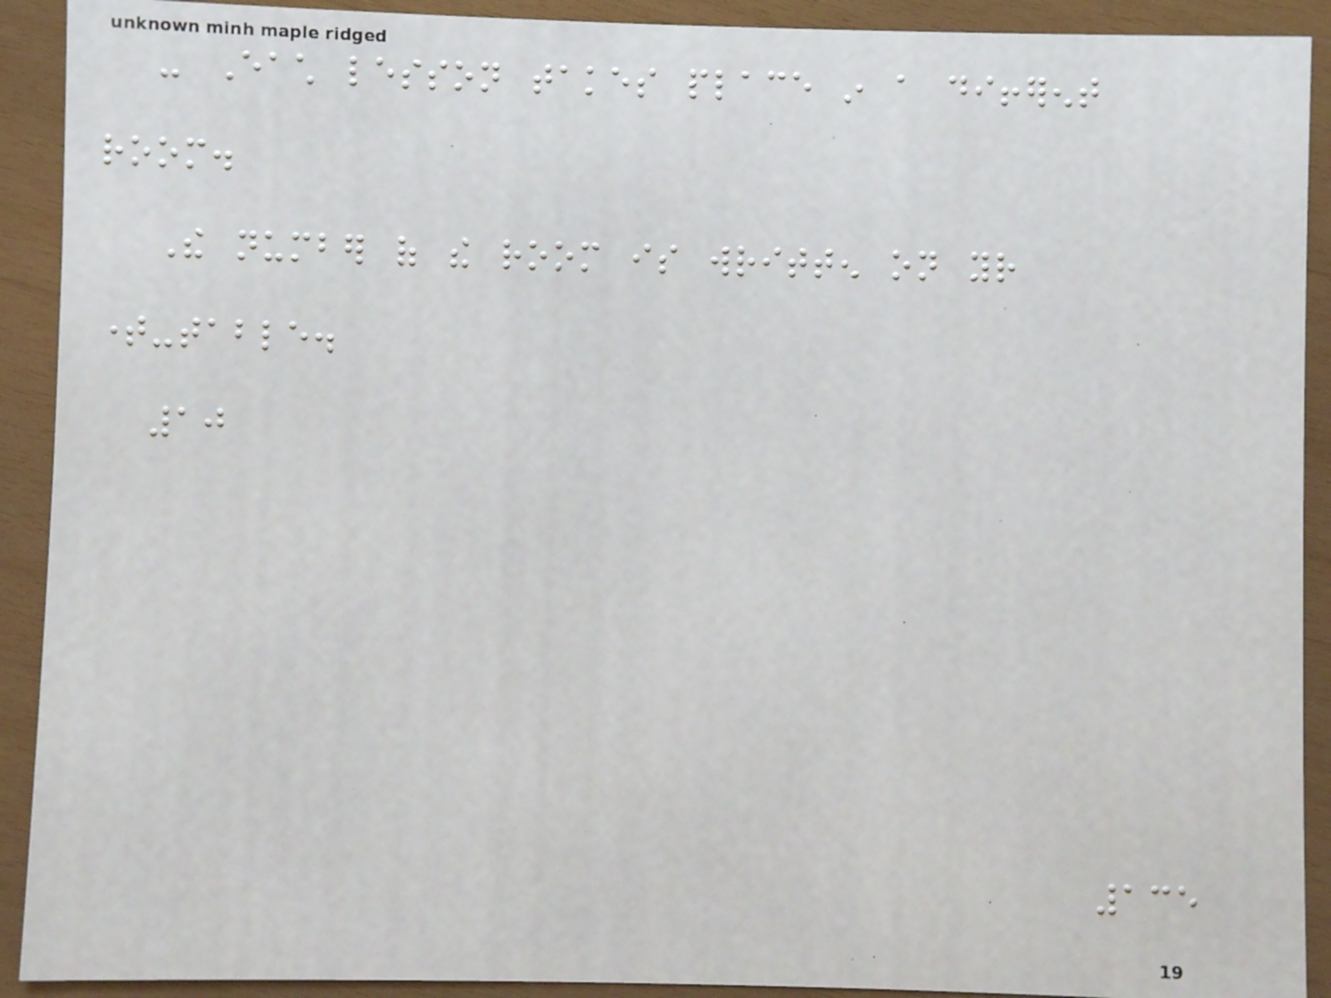- Each lesson takes place in a different
room.
The number of the room is written on your
time-table.
10
135
